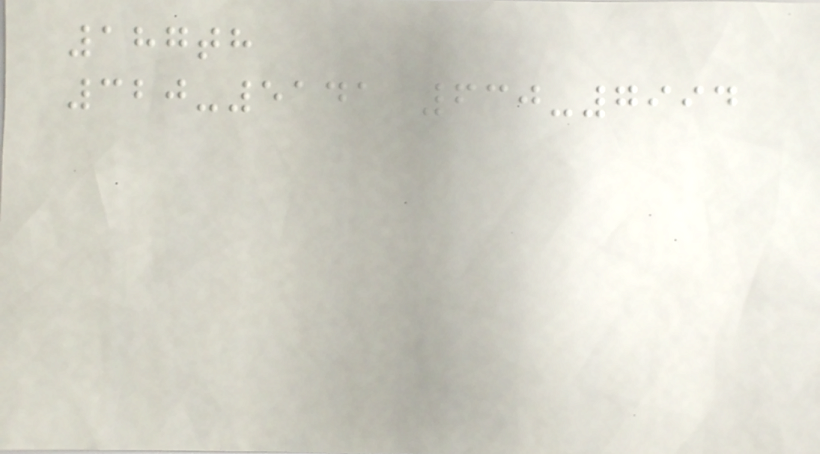187th
320-5141 630-7994
